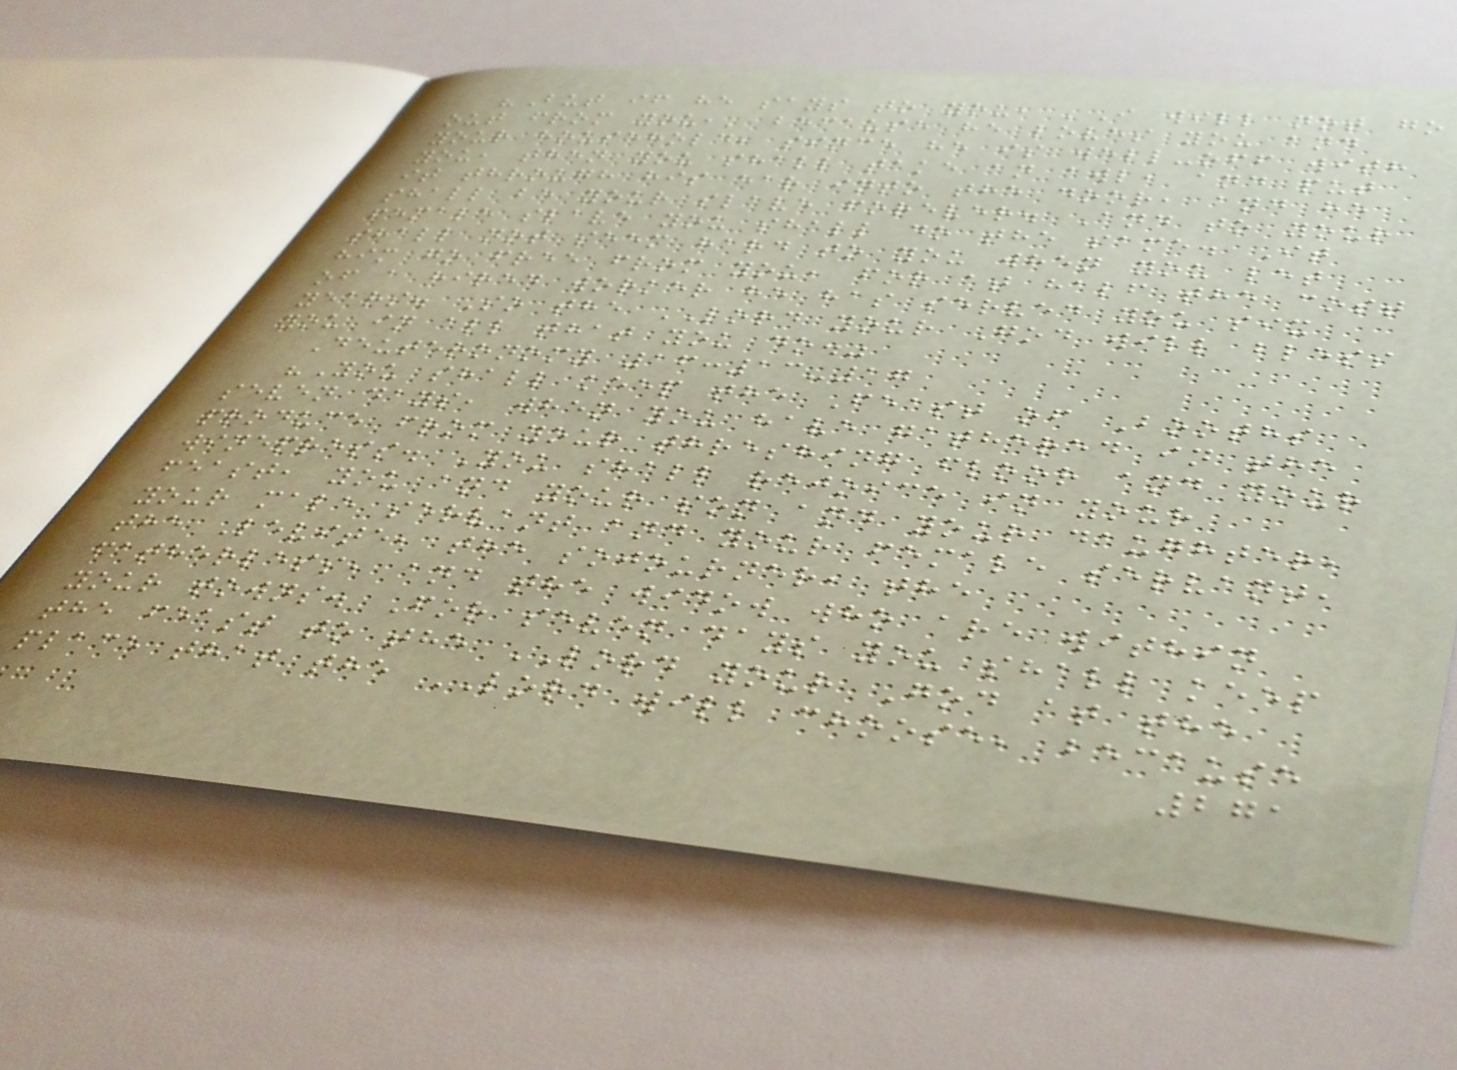"But if he says to you, 'I will not go
out from you,' because he loves you and
your household, since he is well-off with
you, then you shall take an awl, and put
it through his ear into the door, and he
shall be your slave forever. And to your
female slave you shall do the same. It
shall not seem hard to you when you let
him go free from you, for at half the cost
of a hired worker he has served you six
years. So the LORD your God will bless
you in all that you do."
Deuteronomy 16:13-17
"You shall keep the Feast of Booths
seven days, when you have gathered in the
produce from your threshing floor and your
winepress. You shall rejoice in your
feast, you and your son and your daughter,
your male servant and your female servant,
the Levite, the sojourner, the
fatherless, and the widow who are within
your towns. For seven days you shall keep
the feast to the LORD your God at the
place that the LORD will choose, because
271
